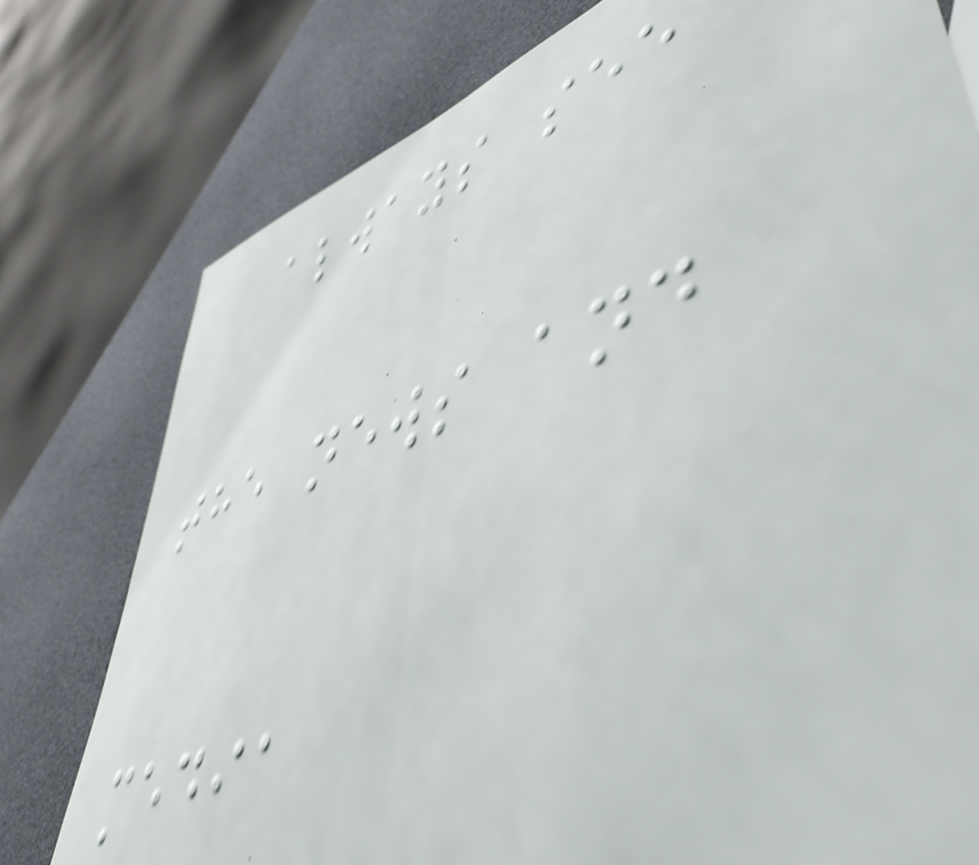always see
the news and
media
